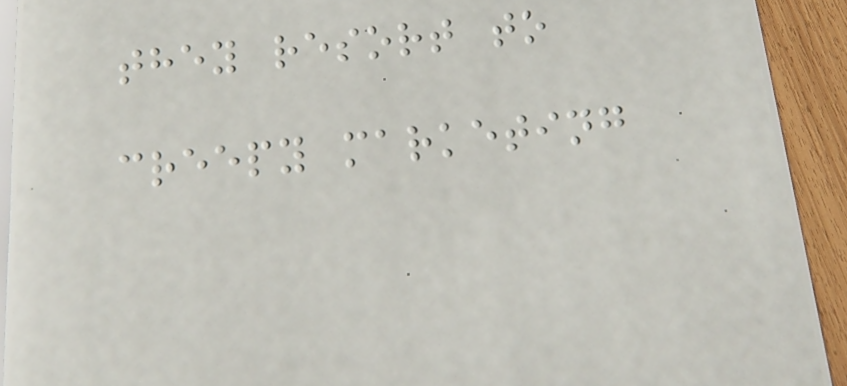they resort to
creepy marketing
